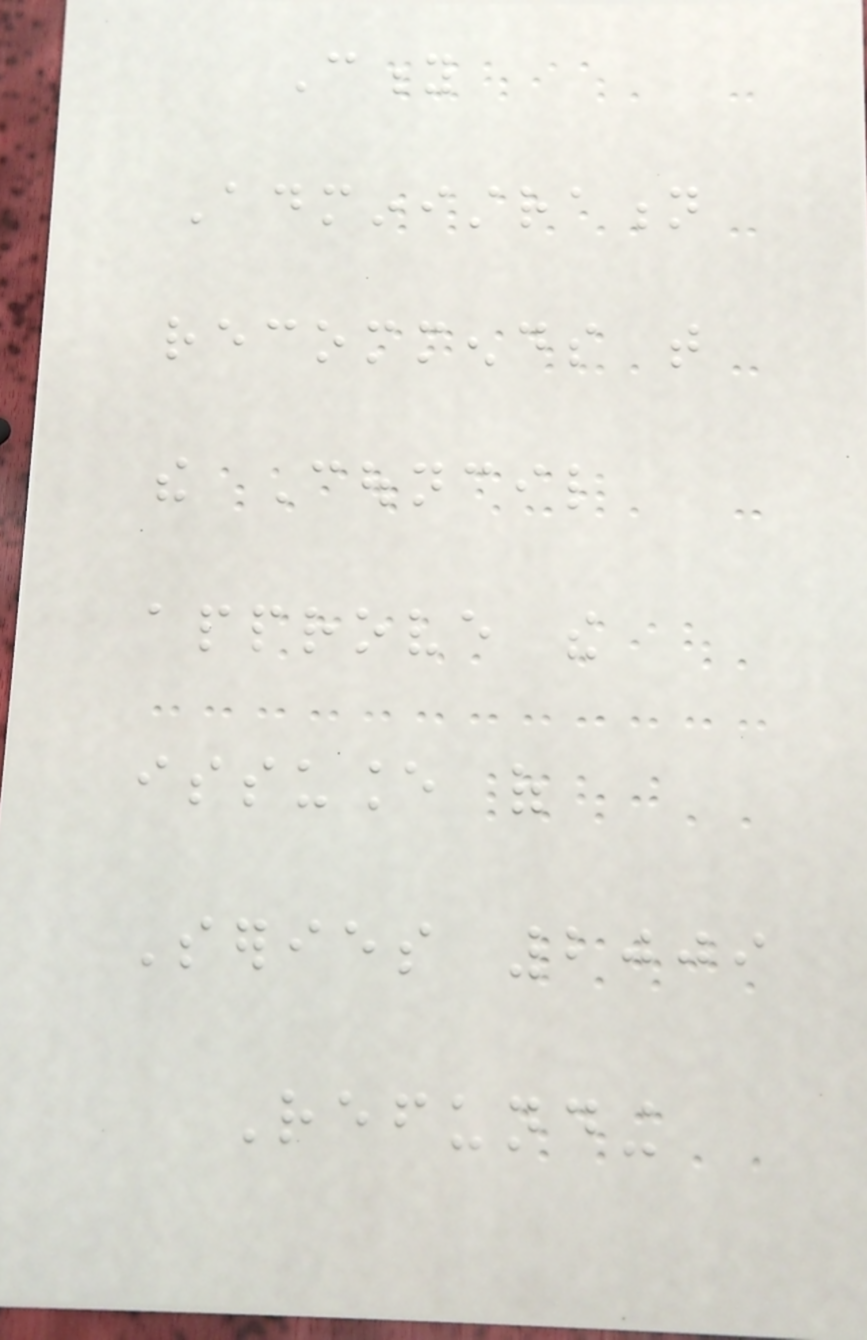City
Administration
recommends that
the Council
approve the
issuance of
Series 2009
Refunding
